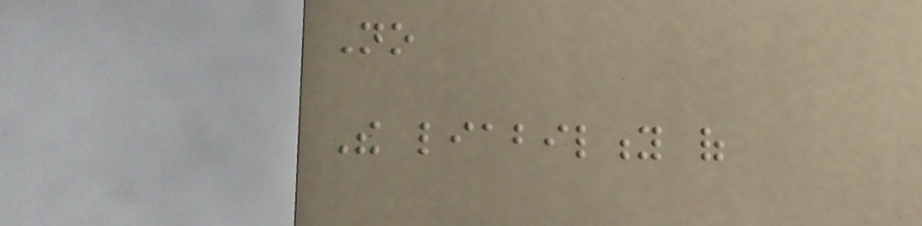No
The liability of
